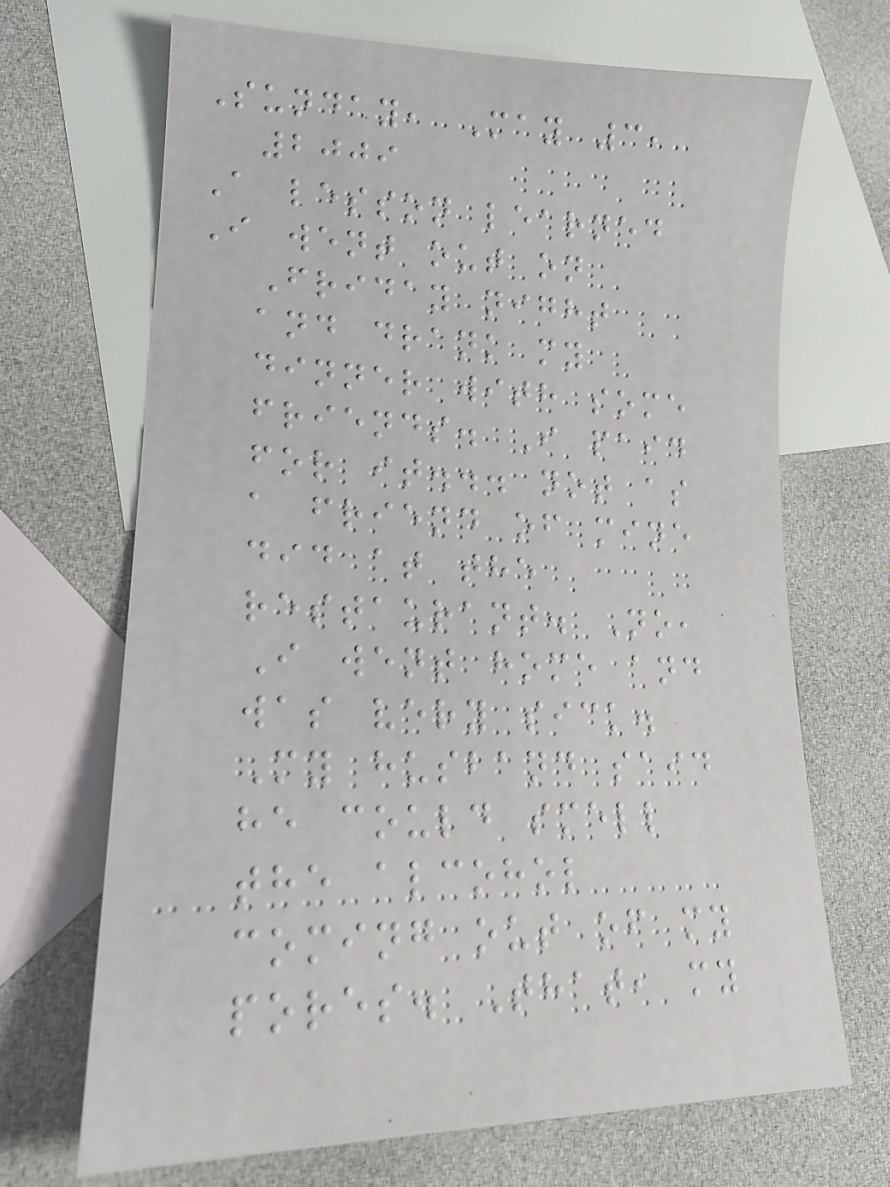Sunday, May 3,
2009
A lesson learned
I went out on
Friday night
and drank my
dinner with some
friends. I paid
for it... not as
a friend of mine
did at the
restaurant. No,
I went home and
was very sick.
My husband said
he could smell
the alcohol
coming out of my
pores. That, my
